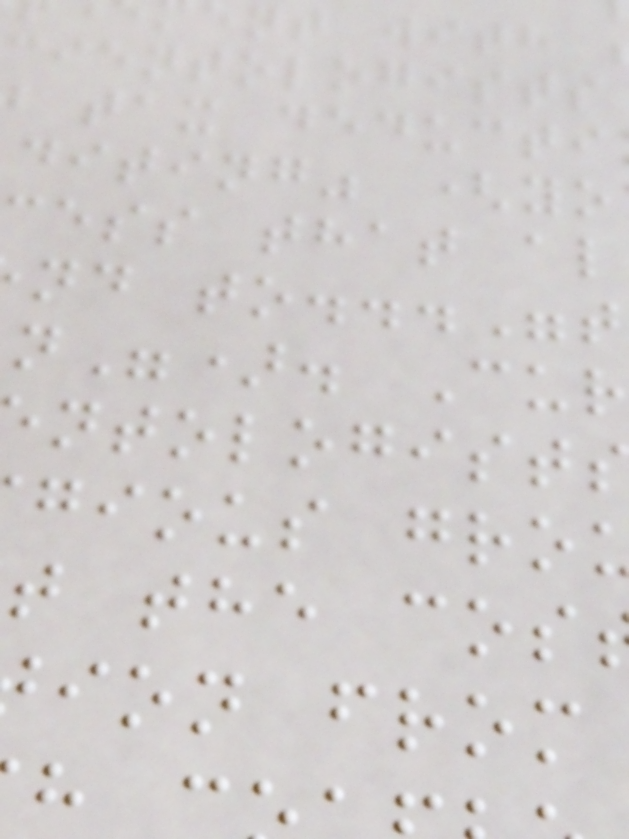cientologists
tax deducti
diting" (yo
ess that al
nd to..."t
n"). Cur
gious gro
t the cos
ion from
